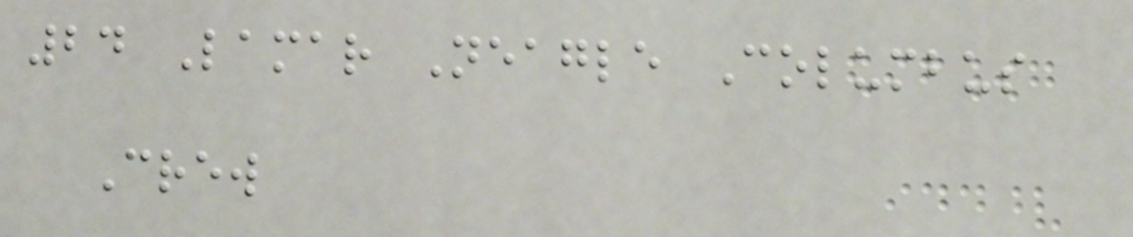24 Lamar Neagle Columbus
Crew
